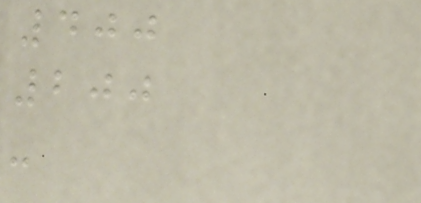400
200
-
